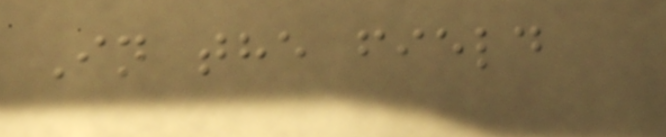In the field
